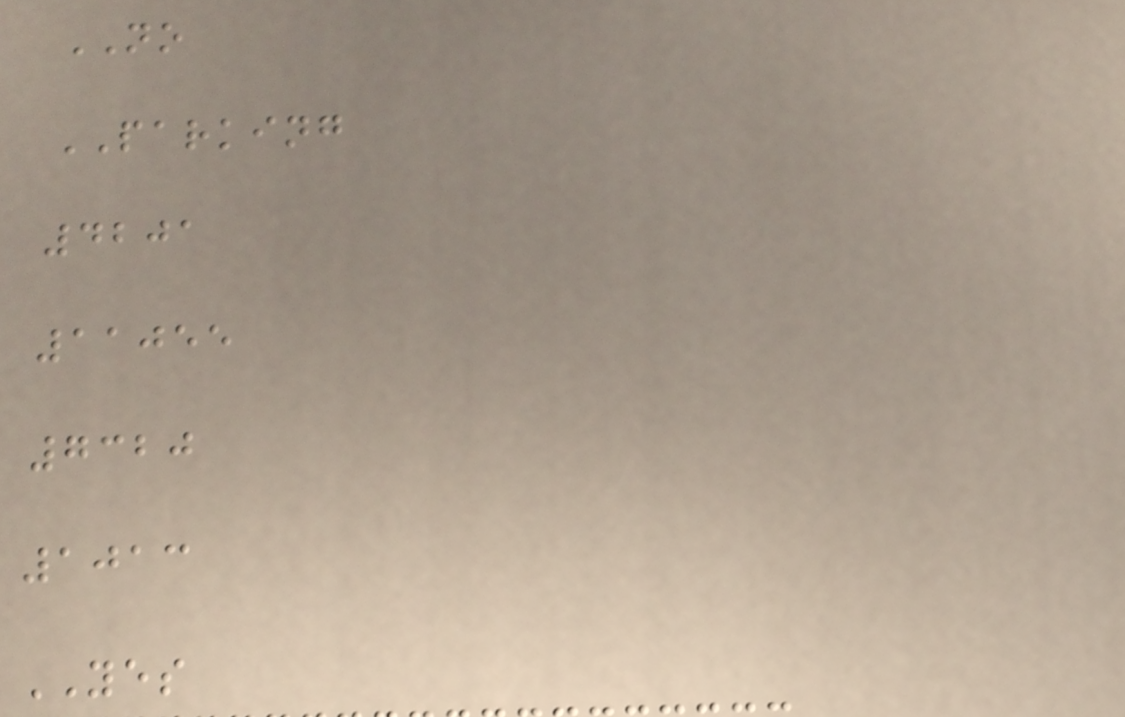NO
PARKING
4201
11055
7320
1013
YES
